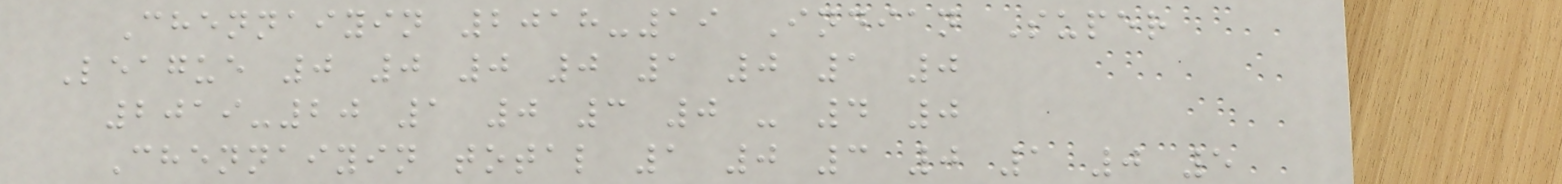Chennaiyin 2018-19 Indian Super
League 0 0 0 0 1 0 1 0
2019-20 1 0 3 0 - 4 0
Chennaiyin total 1 0 3 0 1 0 5
